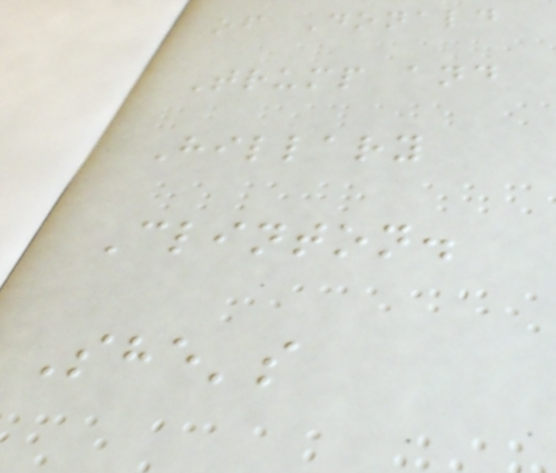of Donald
Trump and
Hillary
Clinton.
She's
